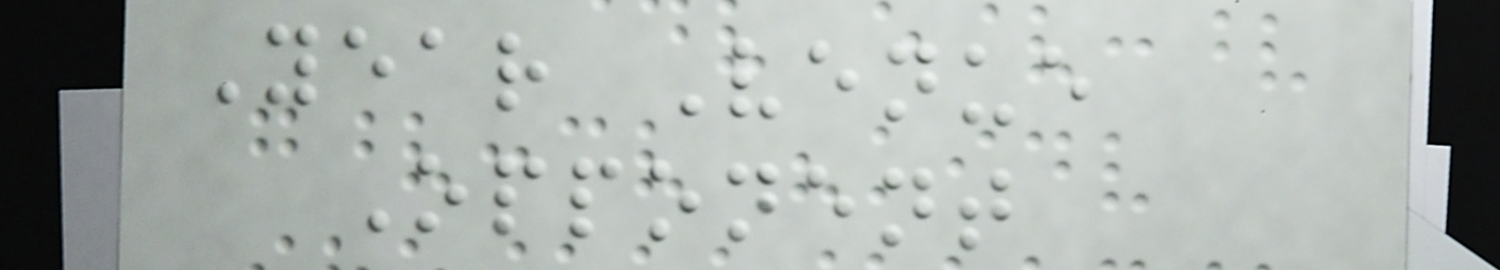Year Venue
Opponent
